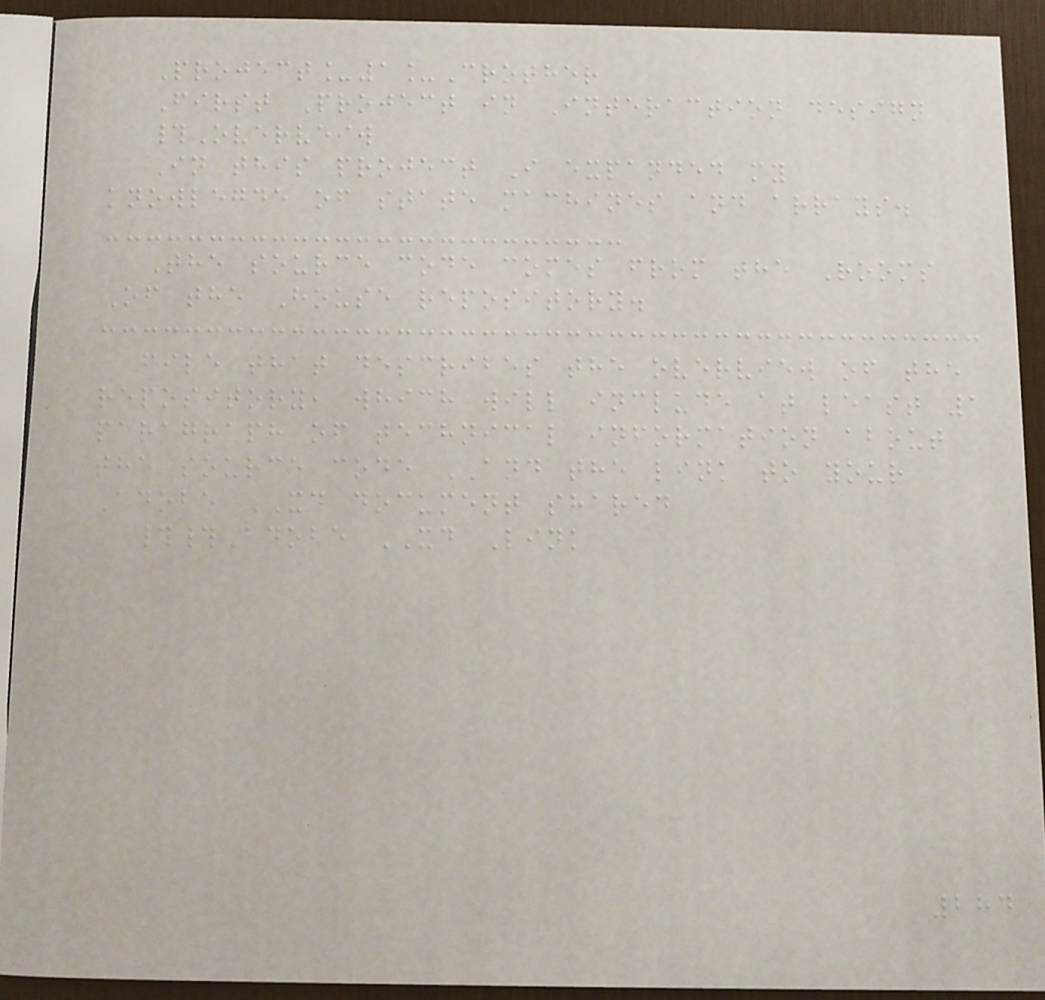Project_1_Crother
First Project in Interaction design
#Overveiw
In this project I expanded my
knowlegde of state machines and arrays.
The source code comes from the Rooms
Of the House repository.
file that describes the overview of the
repository, which will include at least 1
paragraph of technical information about
the source code AND the link to your
Adobe XD document shared
##Adobe XD Link
284
